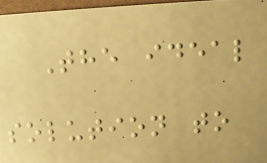The ideal
solution to
